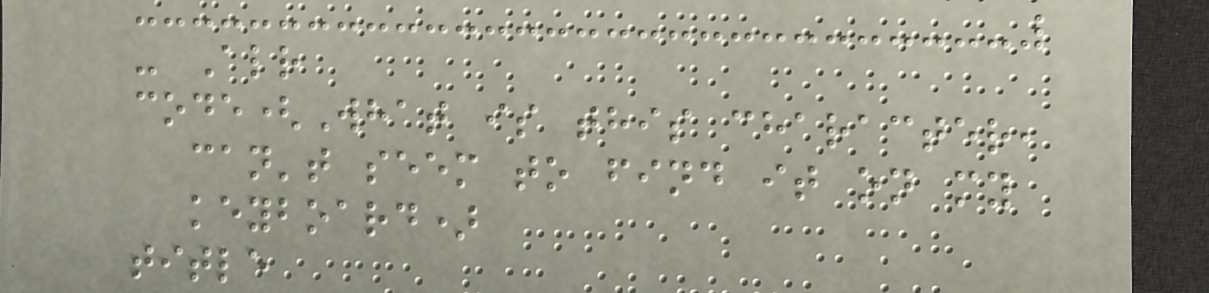- Alr
code(What is this character,
can't seem to find it on my
keyboard)
title
